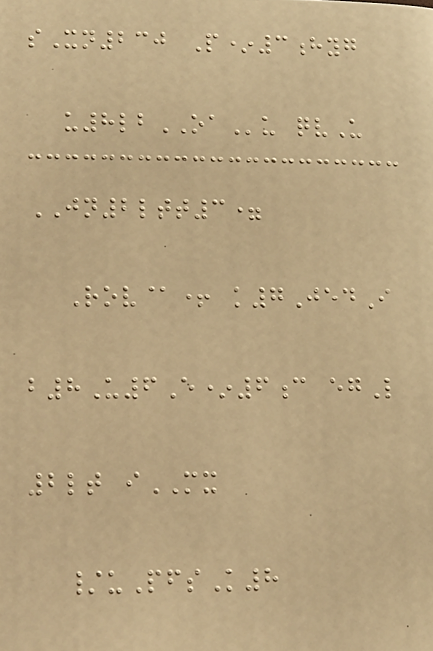sXn230 P*3hyg
u8lbOAu qvU
JN2ltt3=
Rov@+ k7JedI
b8U6E*6c egL
2lt iMX
/uPfsK8
